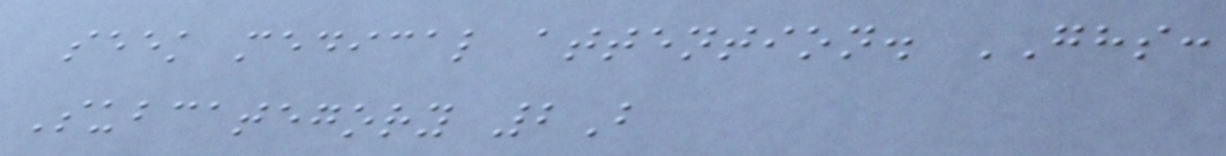seek medical attention. GHS:
Subcategory 2B
